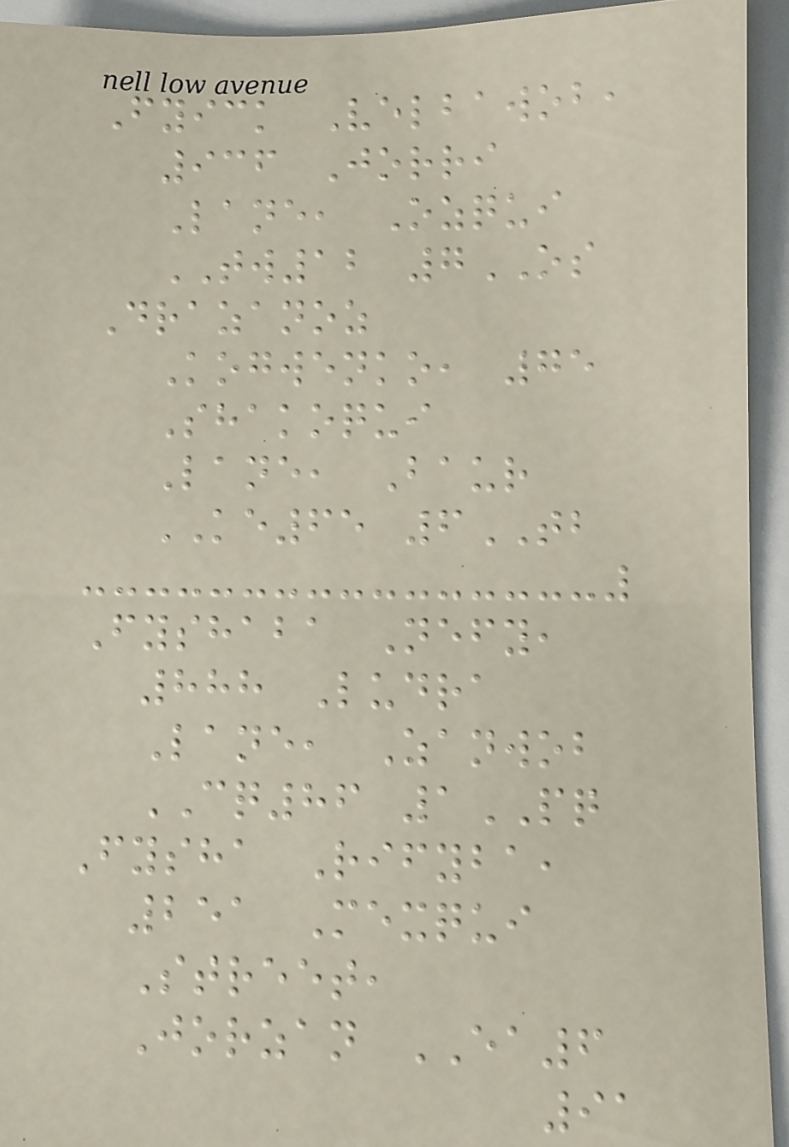Fyick Velbawob,
936 Jorri
Lane, Ozqui
TW12 7OS
Drazanoz
Kogwenko, 75
Shakoqui
Lane, Baur
KE65 6TB
Fyshaba Nefy,
888 Ludra
Lane, Zanwob
CQ86 1PQ
Fysha Rifyba,
251 Mexqui
Street,
Jorzan EA6
91
